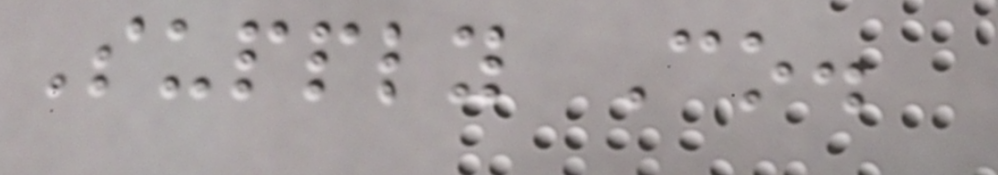Supply Co.
